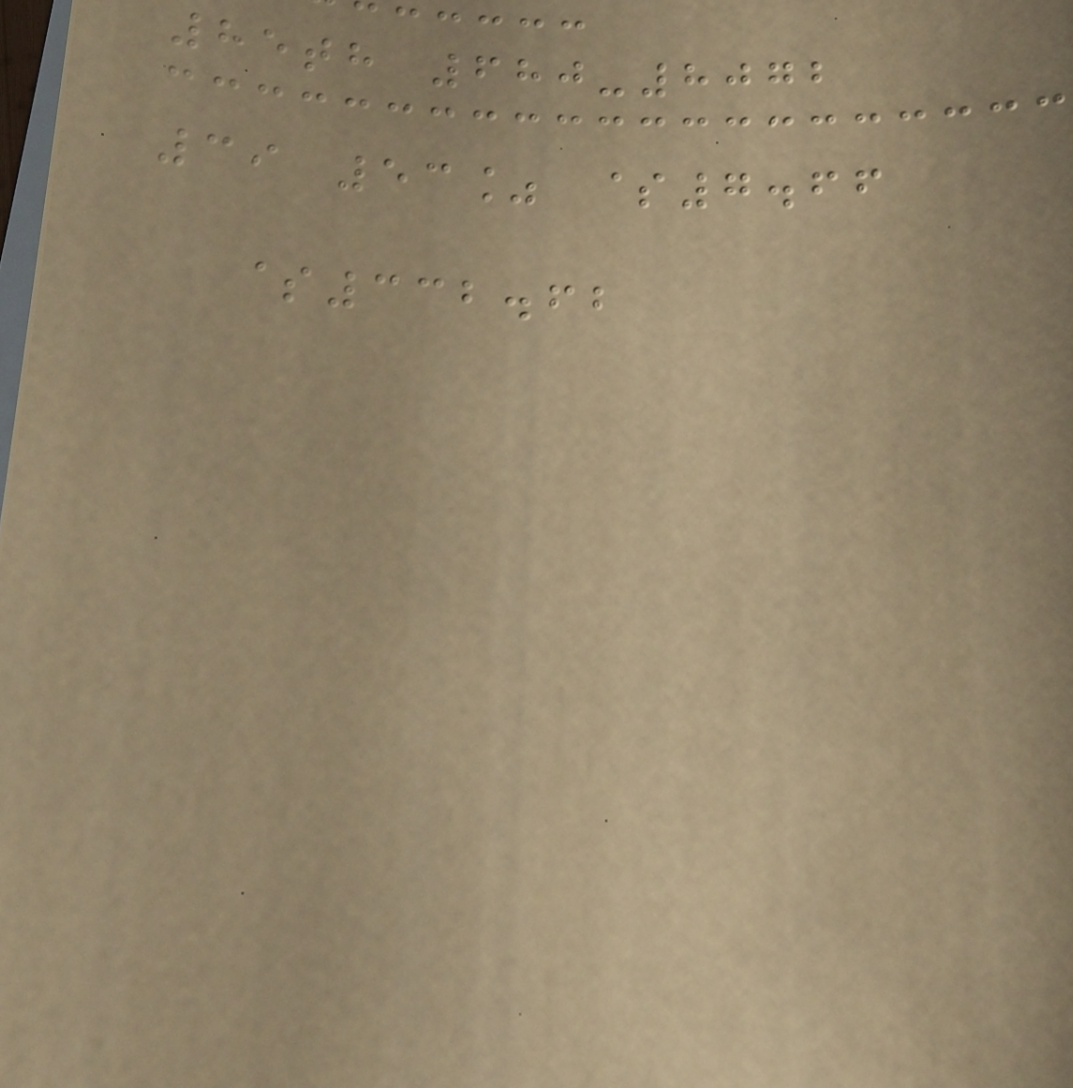85th 680-8072
39 53% $7.66
$332.62
